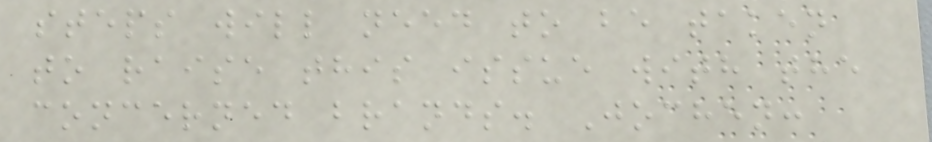steps will need to be taken
to raise this issue with the
concerned brands. Jochen:
